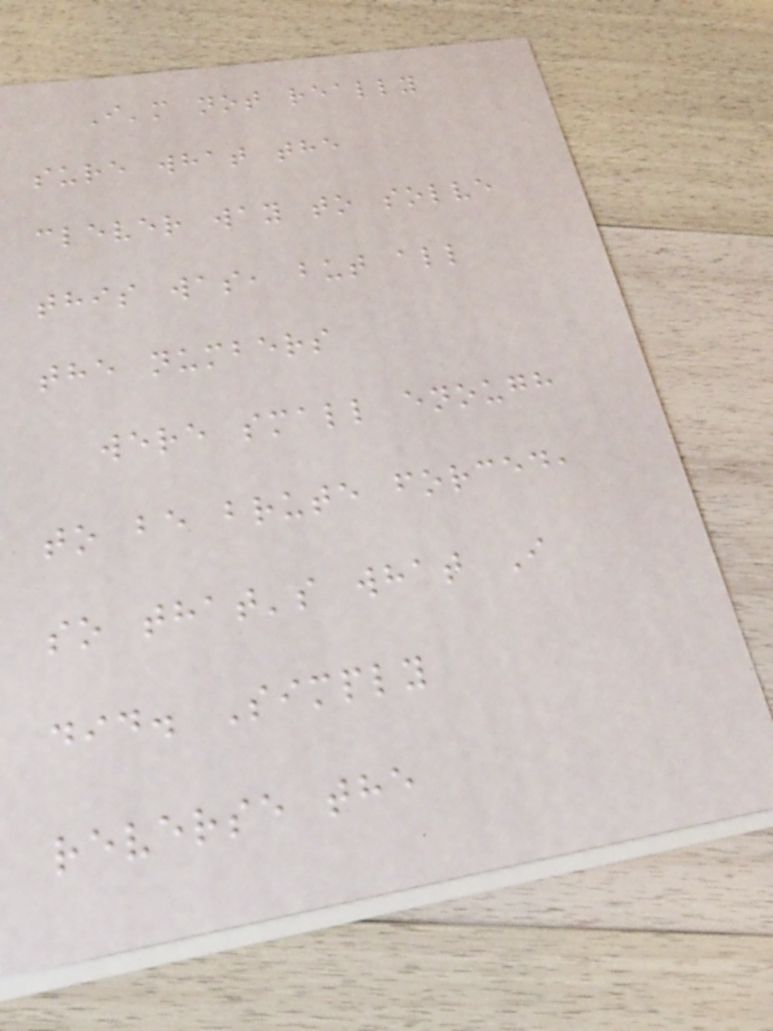I'm not really
sure what the
clever way to solve
this was, but all
the numbers
were small enough
to be brute forced,
so that's what I
did. Simply
reverse the
